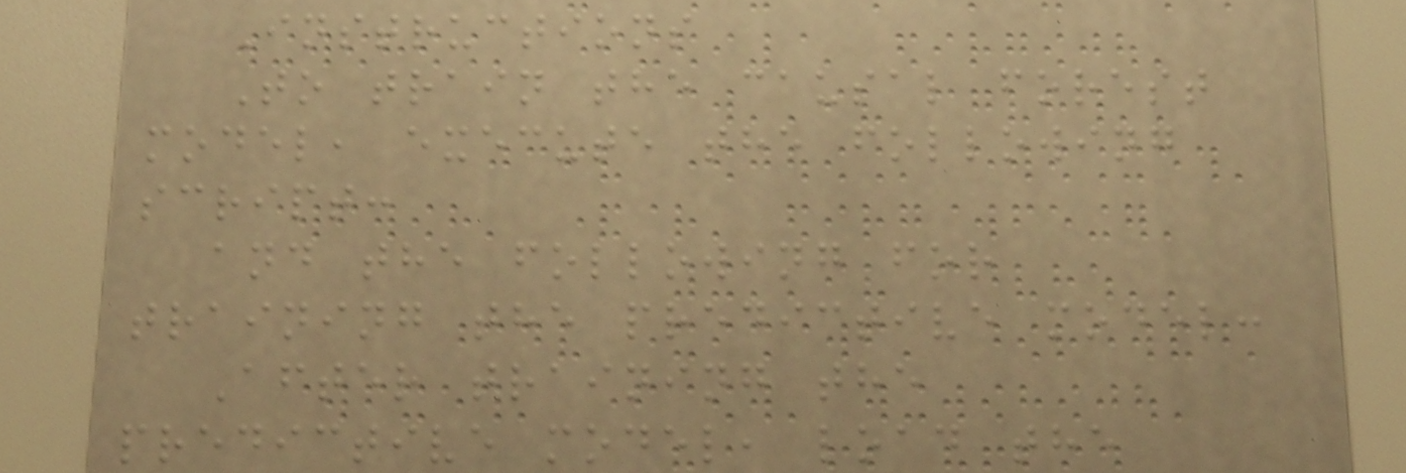Instructions
To train the causal forest
model, execute the following
script:
and the following for
training the predictive model:
After training the
predictive model, load the
